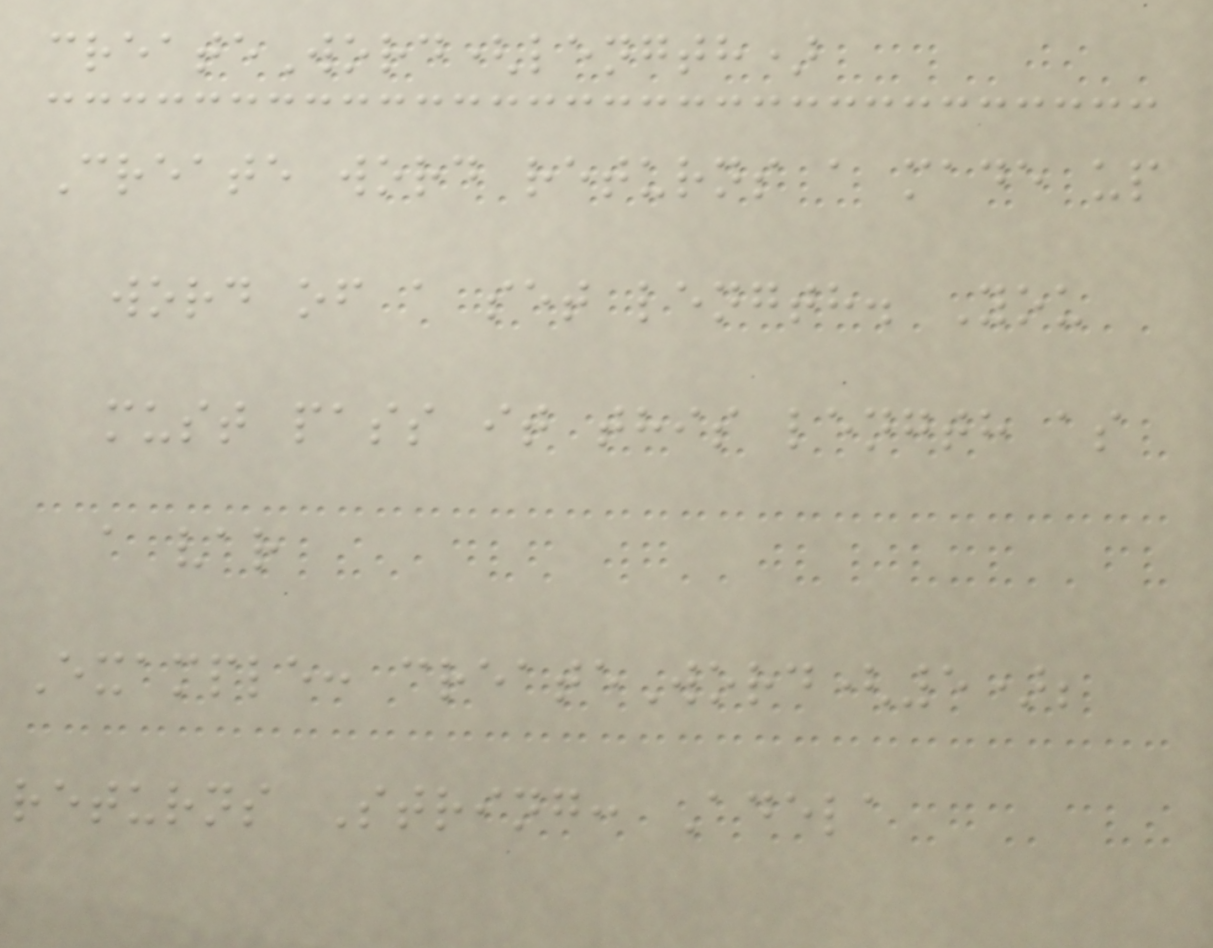createWord(length)
Create word returns a made up
word of a set length. You
must pass it this length as
a var
Example: createWord(5);
returns String: Adela
